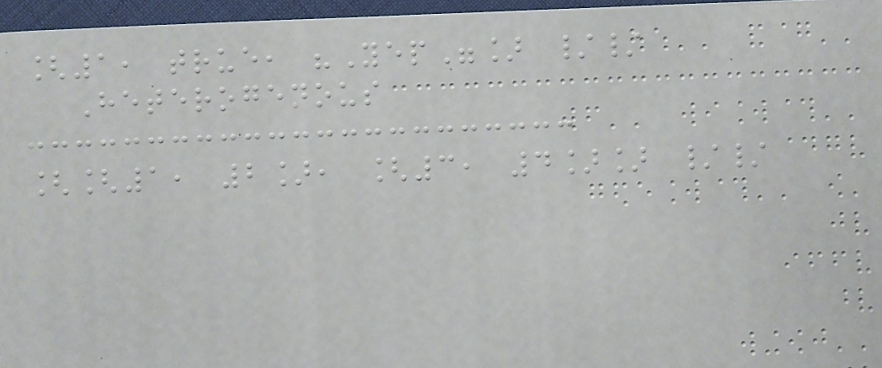[1, true, "Yep"] //
Heterogenous
[[1, 2], [3, 4]] //
